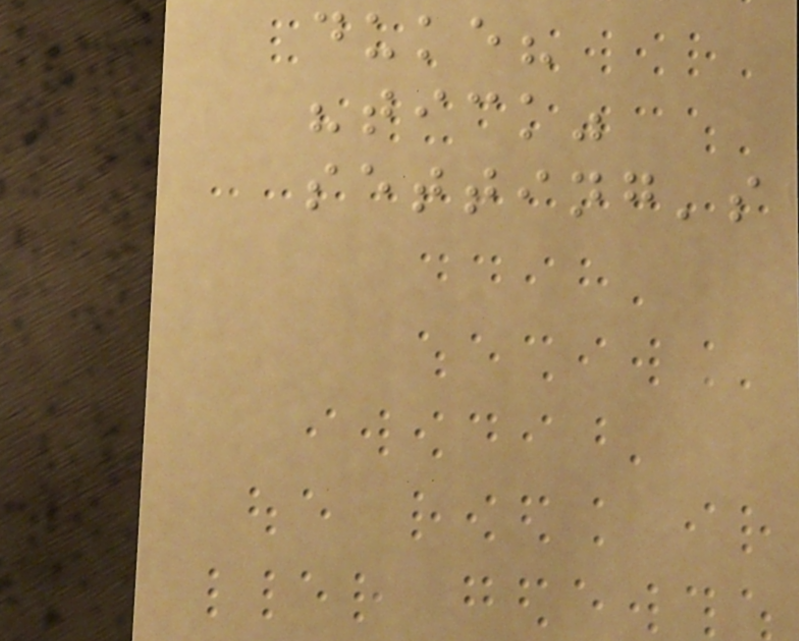duke?
"tick"
setting's
